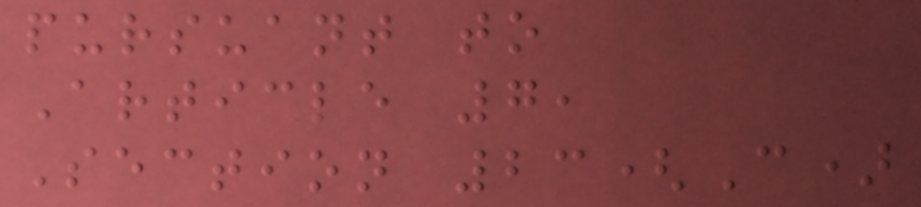pursuant to
Article 7,
Section 23(C)
